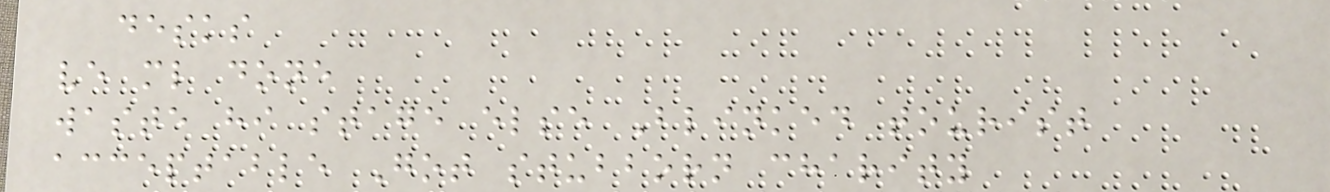desks
ve ml done
waste hi stage else Blinked tourist
acceptable Got stubborn charity
